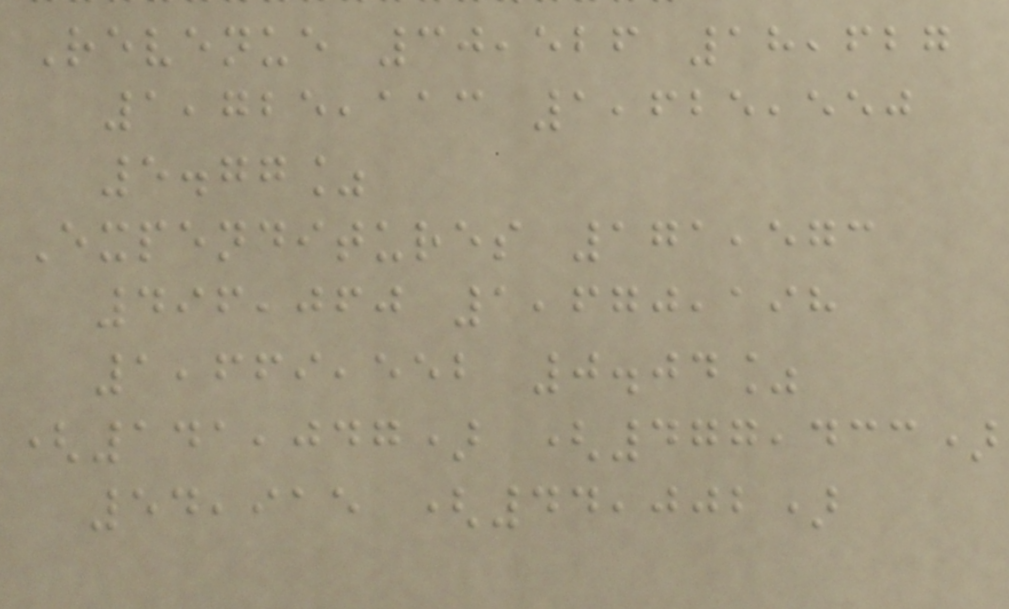Revenue 30,526 18,627
1,725,113 1,625,550
5.77%
Expenditures 171,573
496,060 1,670,198
1,669,552 0.04%
(141,047) (477,433)
54,915 (44,002)
